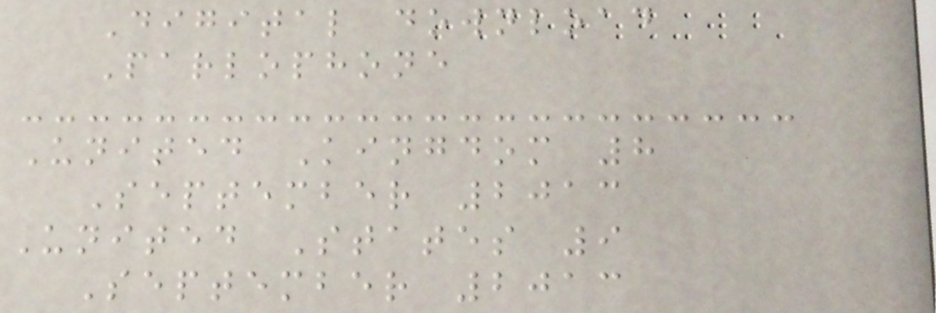Digital download
Parlophone
United Kingdom 8
September 2013
United States 9
September 2013
